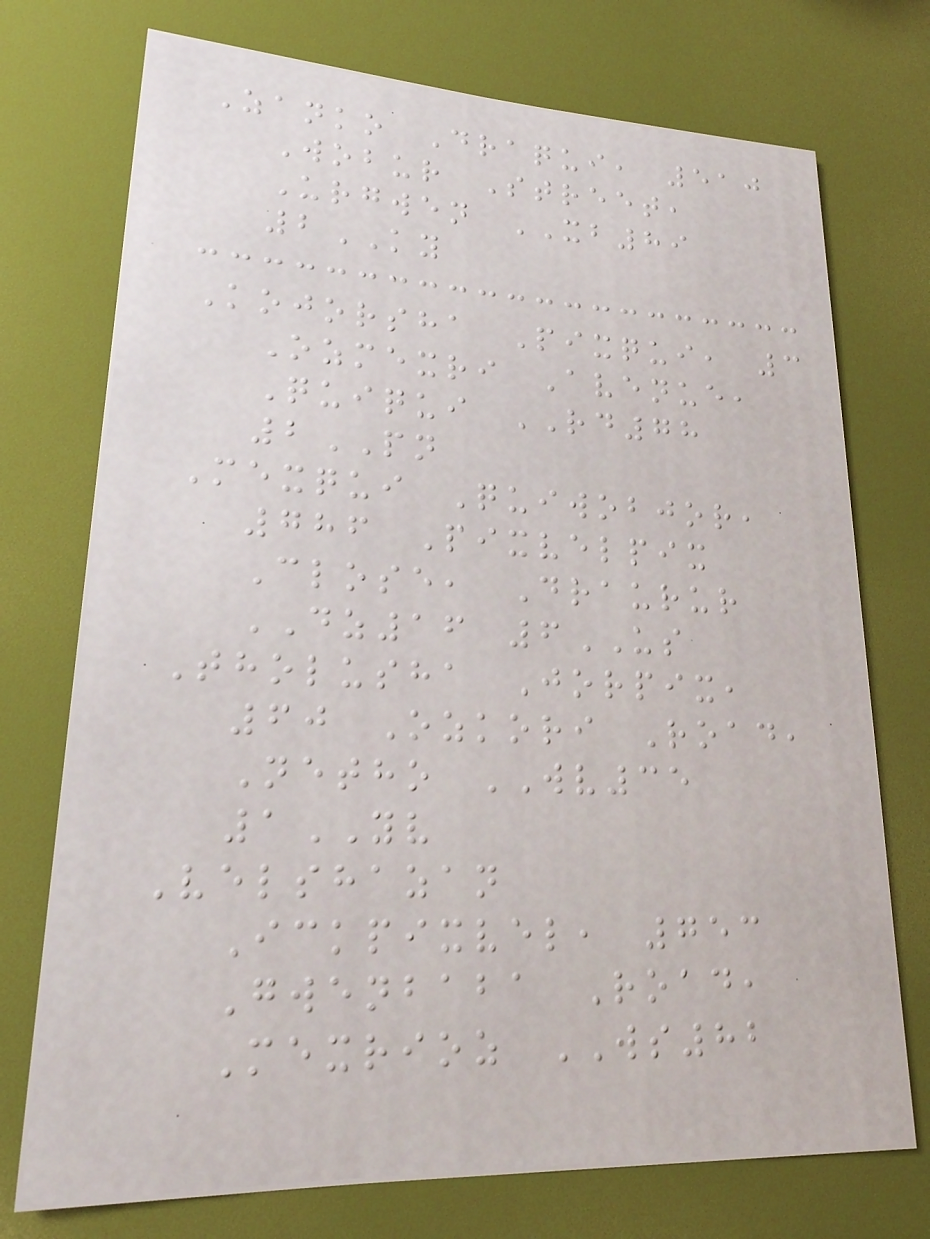Zanko Draqui, 510
Wobur Street,
Urgwen XB89
2KY
Kojorsha Pixqui, 3
Ozmexri Avenue,
Quiqui RD78
2PN
Mexqui Quiwobjor,
786 Pixvelpix
Close, Draurur
DZ16 6US
Tholusha Jorpix,
60 Ozkori Road,
Netho WV35
1YV
Velshazan
Ickpixvel, 753
Gwenbaba Road,
Mexrioz WS82
